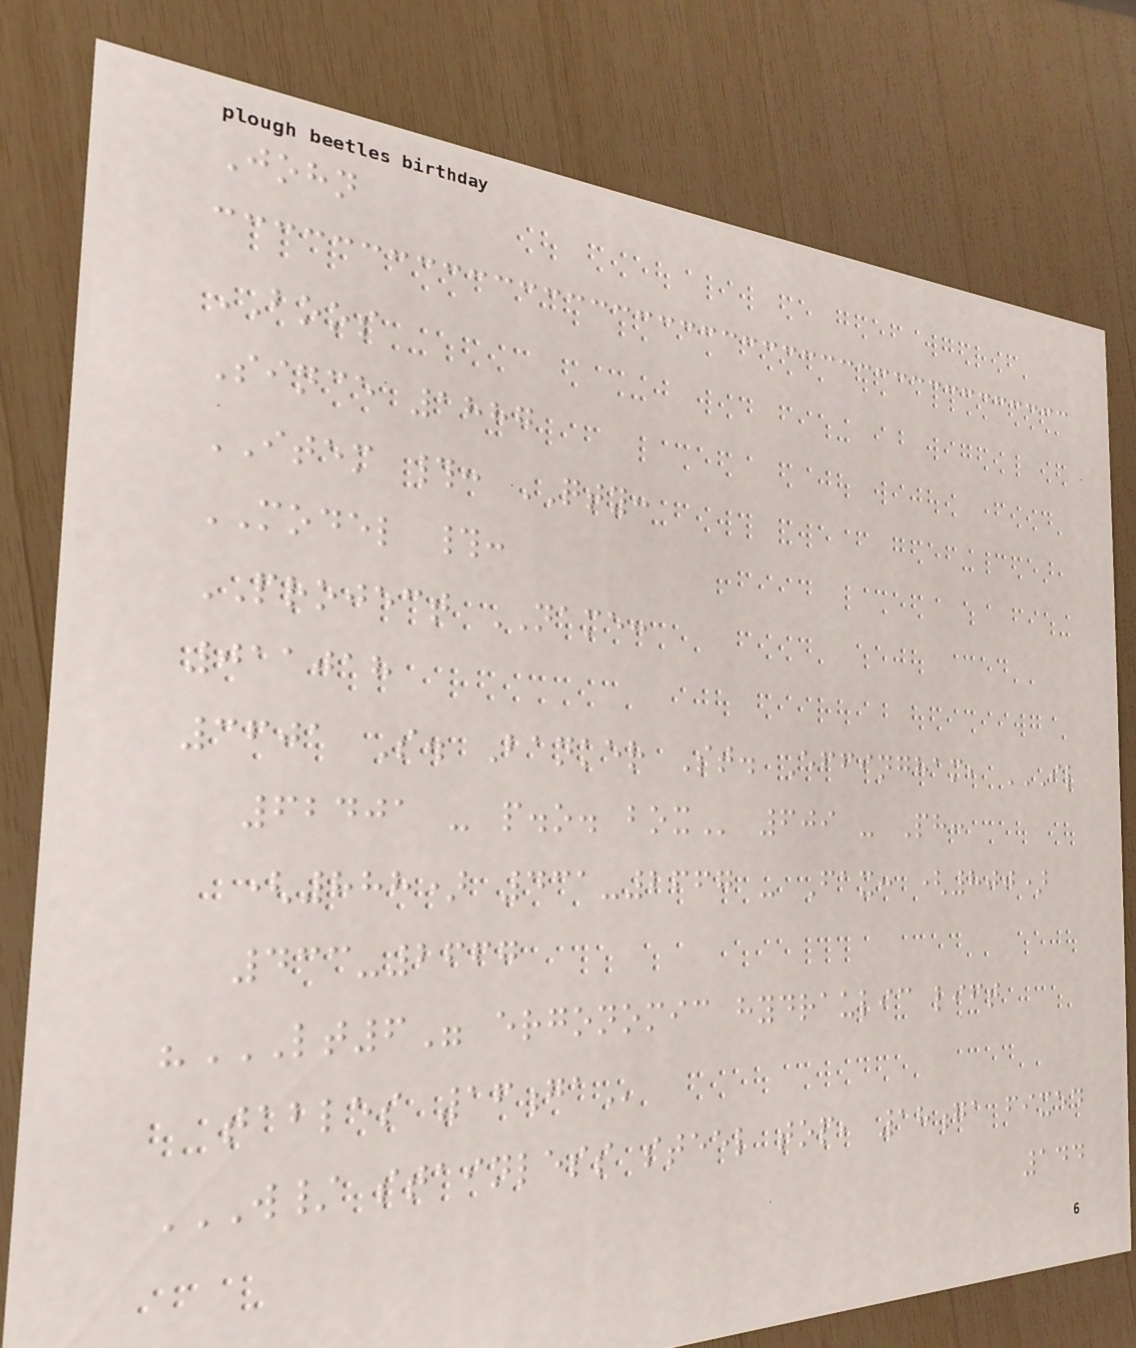John
BOOS
Since 1887
ITEM #: QTY:
MODEL #:
PROJECT NAME:
011018
3601 S. Banker St. Effingham, IL
62401 - P.O. BOX 609 - Ph:
(888) 431-2667 - Fax: (800)
433-2667
"LT6" ERGONOMIC HYDRAULIC LIFT
TABLES 16GA
W/ STAINLESS STEEL TOP, 18GA FIXED
144
